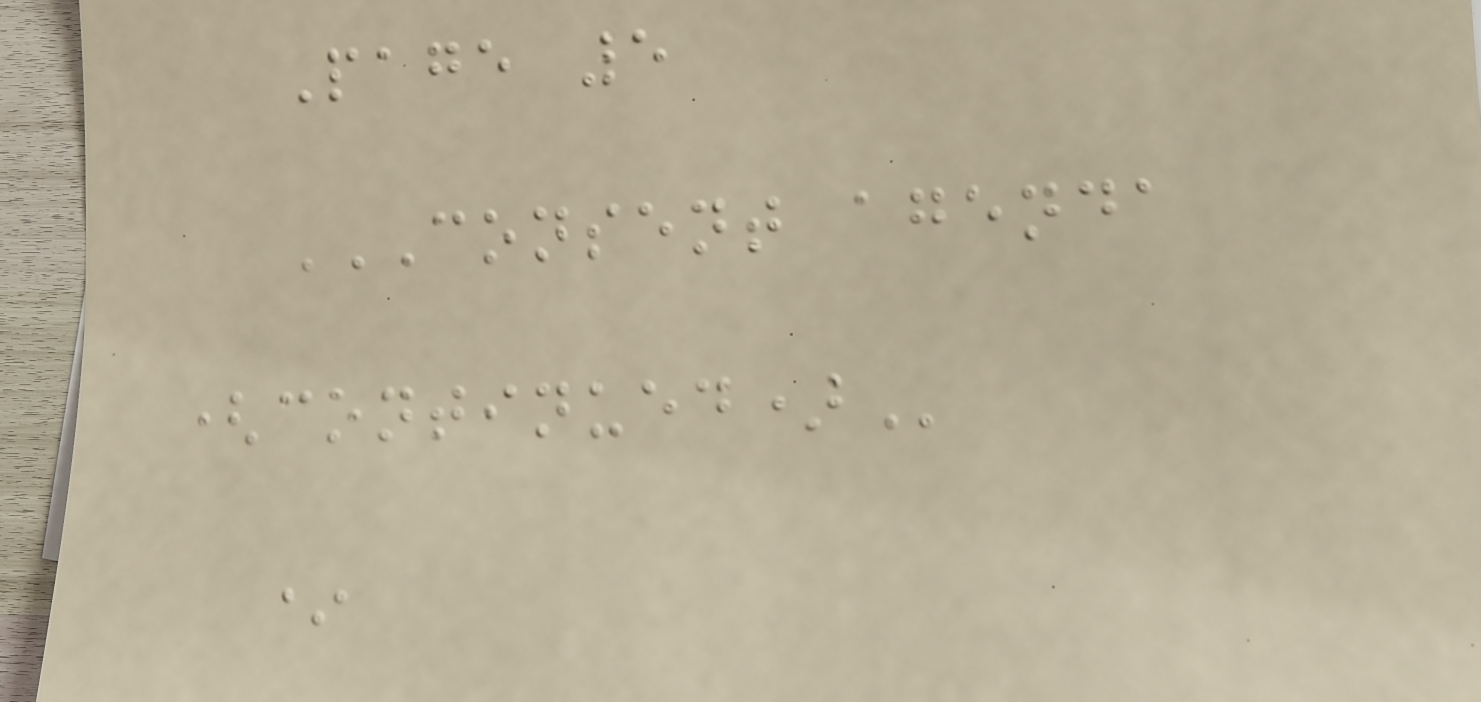Page 5
CONSENT AGENDA
(CONTINUED)
*
